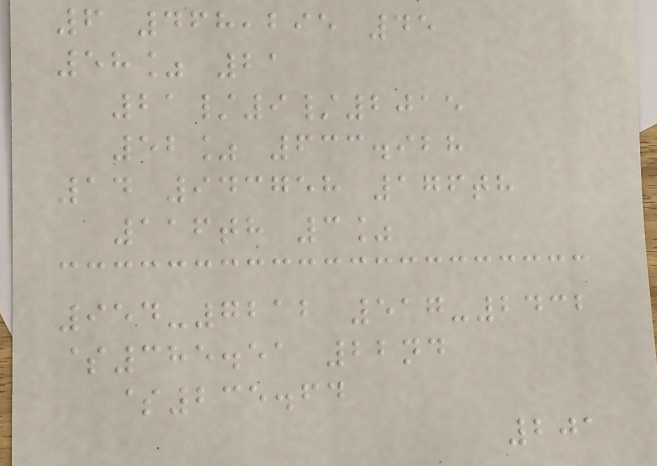6 468,295 45
58% 21
21/9/2015
52% 633.928
14 943758 176th
116th 3%
954-7212 517-2432
$385.51 22nd
$235.64
201
